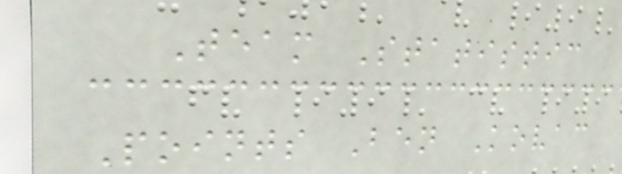Team Statistic
Points Ben Kovac
